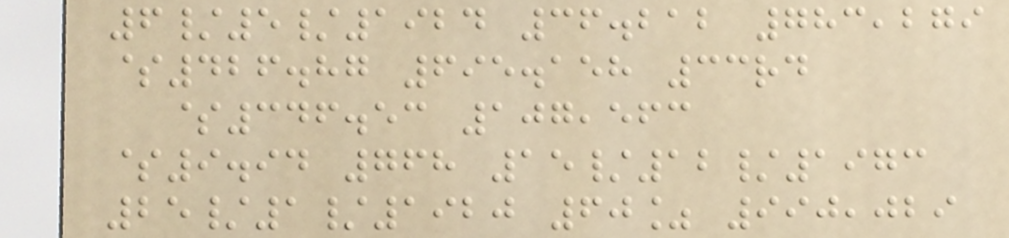6/5/1924 36.212 783,279
$426.87 695.158 33rd
$346.53 107,563
$9.94 768 15/12/1973
25/1/1920 60% 990,029
